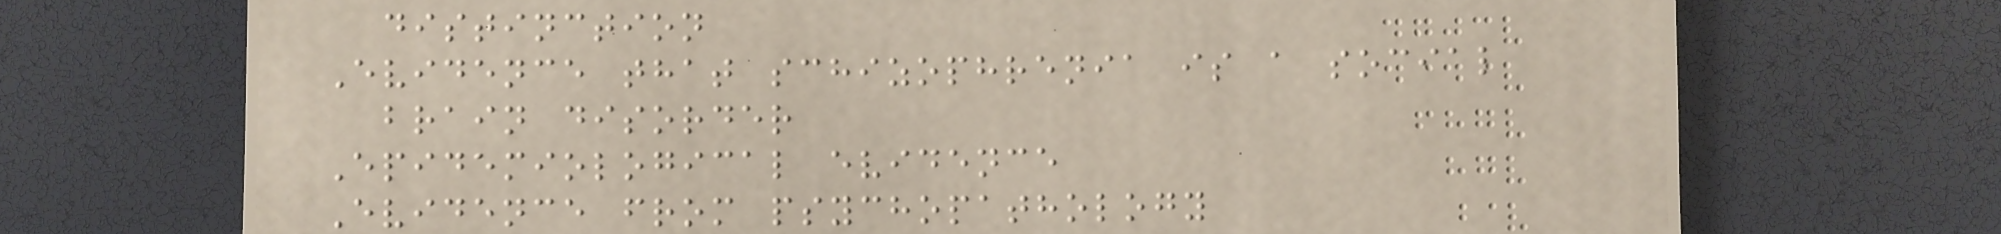distinction
Evidence that schizophrenia is a social
brain disorder
Epidemiological evidence
Evidence from psychopathology
